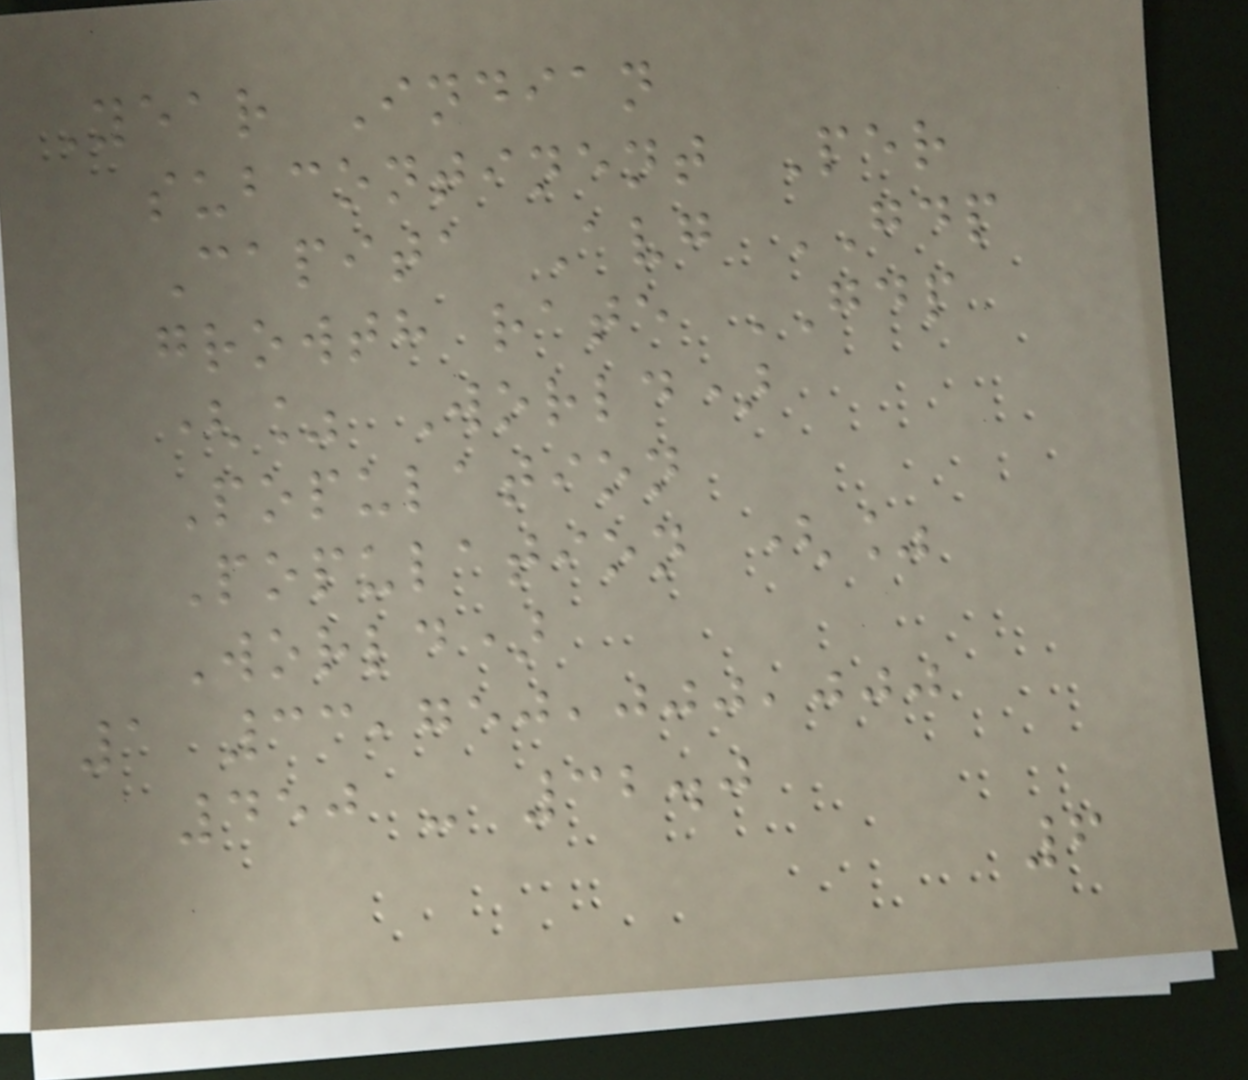Year Indian
subcontinent Per
Capita Avg GDP
growth rate GDP
(% World)
Population
Population (%
World)
1 33,750,000,000
450 - 32.0
6
